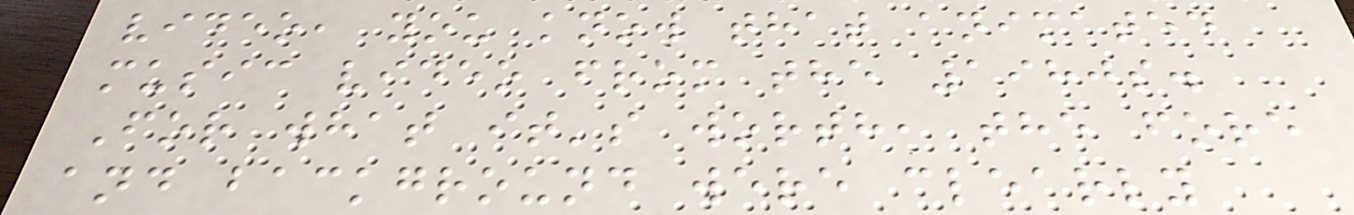video, you know that animated
music video from the 1980s.
For what it's worth, the fore
and background were clearly
